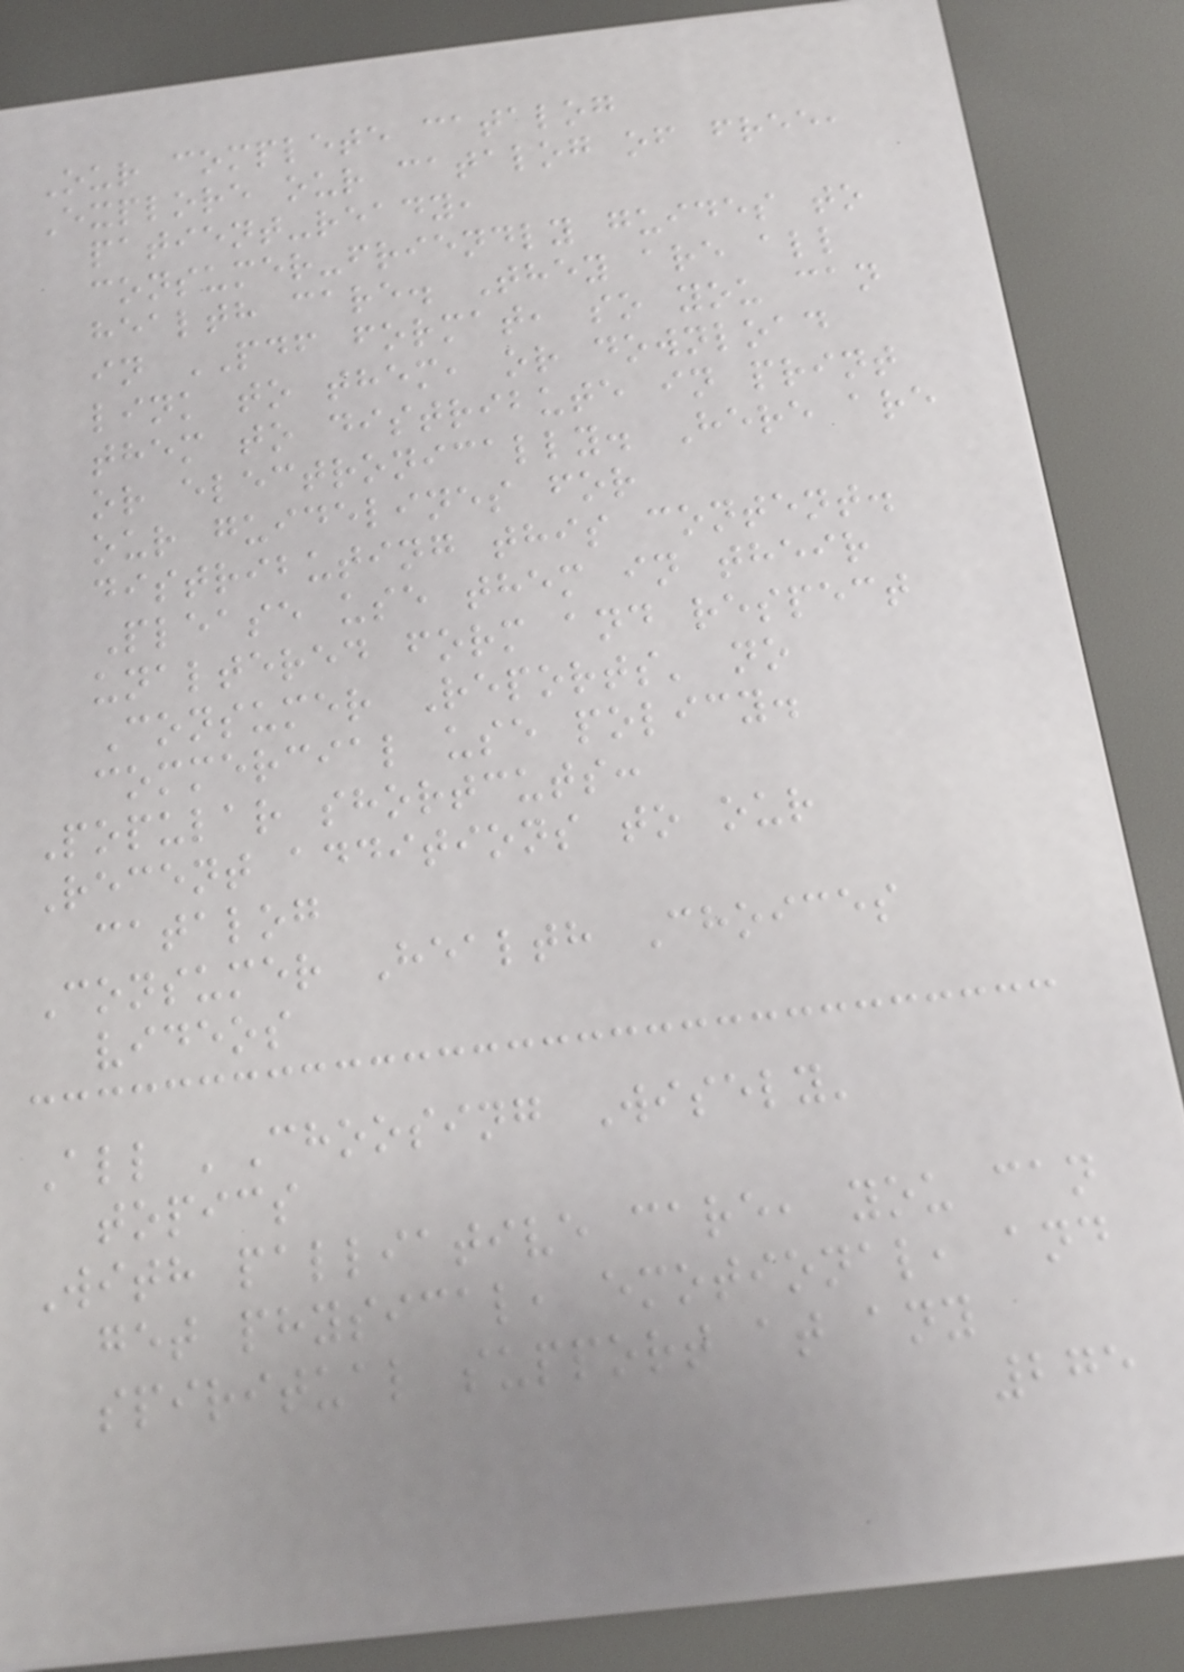Our complete catalog
Explore our catalog of free,
patient-ready,
consumer-friendly guides to
health care. They are all
in PDF format, so you can
link to them, or download
them to distribute in print
or electronically. Here are
our guidelines for
distributing this content.
Please use them in their
unaltered form and respect
Consumer Reports' no
commercial use policy.
Popular shortcuts:
Recent additions to our
catalog
Consumer Health Choices
videos
All 'Choosing Wisely'
topics
With palliative care, you can
get physical, emotional, and
spiritual support at any
275
